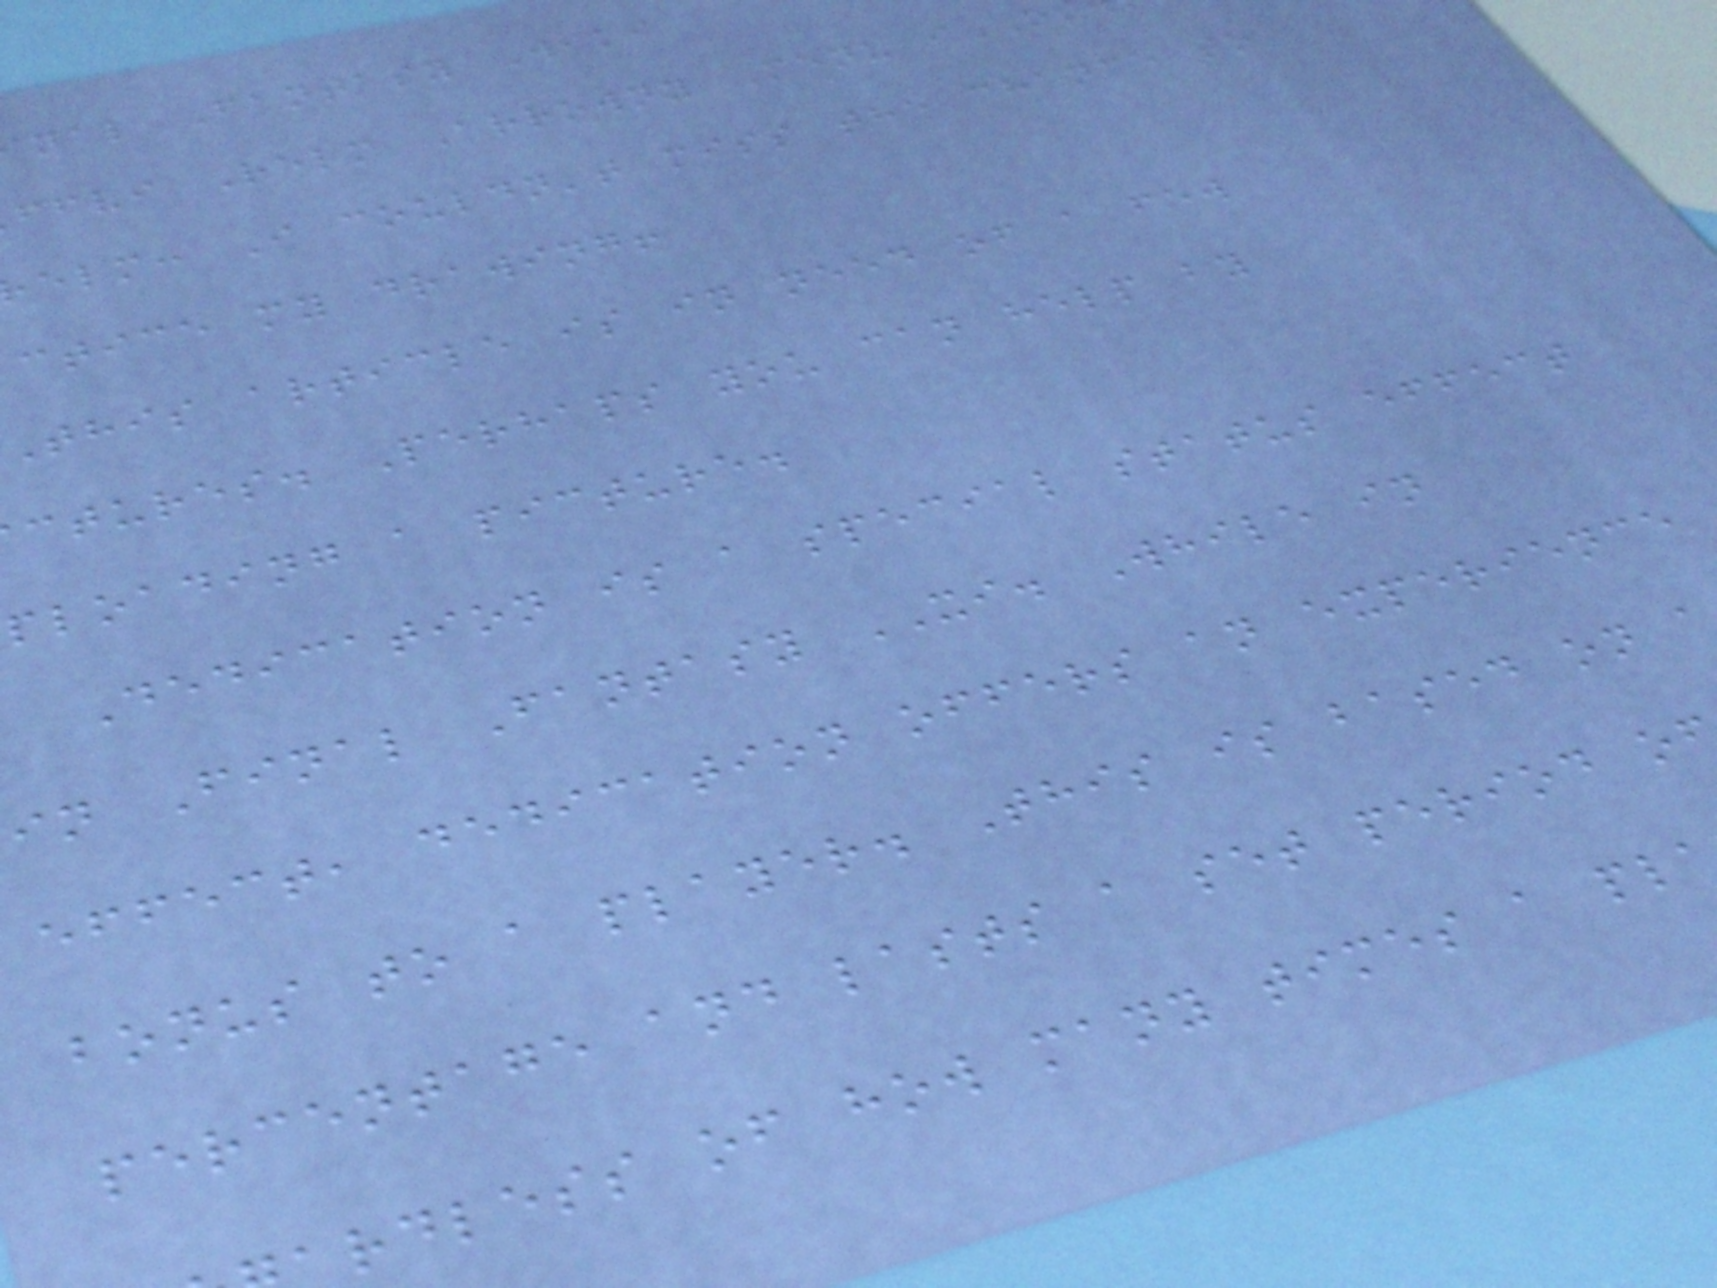nal Fantasy Wiki
ffvi Relm Arrowny Menu i
elm: I couldn't miss the chance to
ctice my drawing!
This article is in need of a few
ctures. Perhaps you can help by
ploading a picture.
Dedication is a special status effect
in Final Fantasy XI. While in
effect, dedication offers an experience
bonus to a player. This is based on
percentage and lasts a set period o
rdless of how many times a pl
